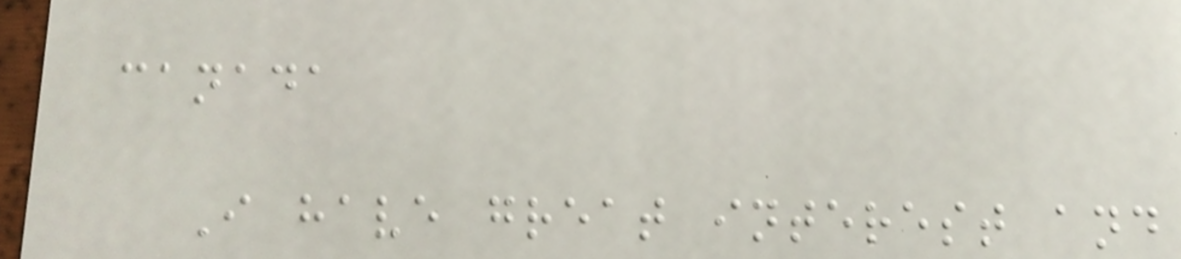canada
I have great interest and
